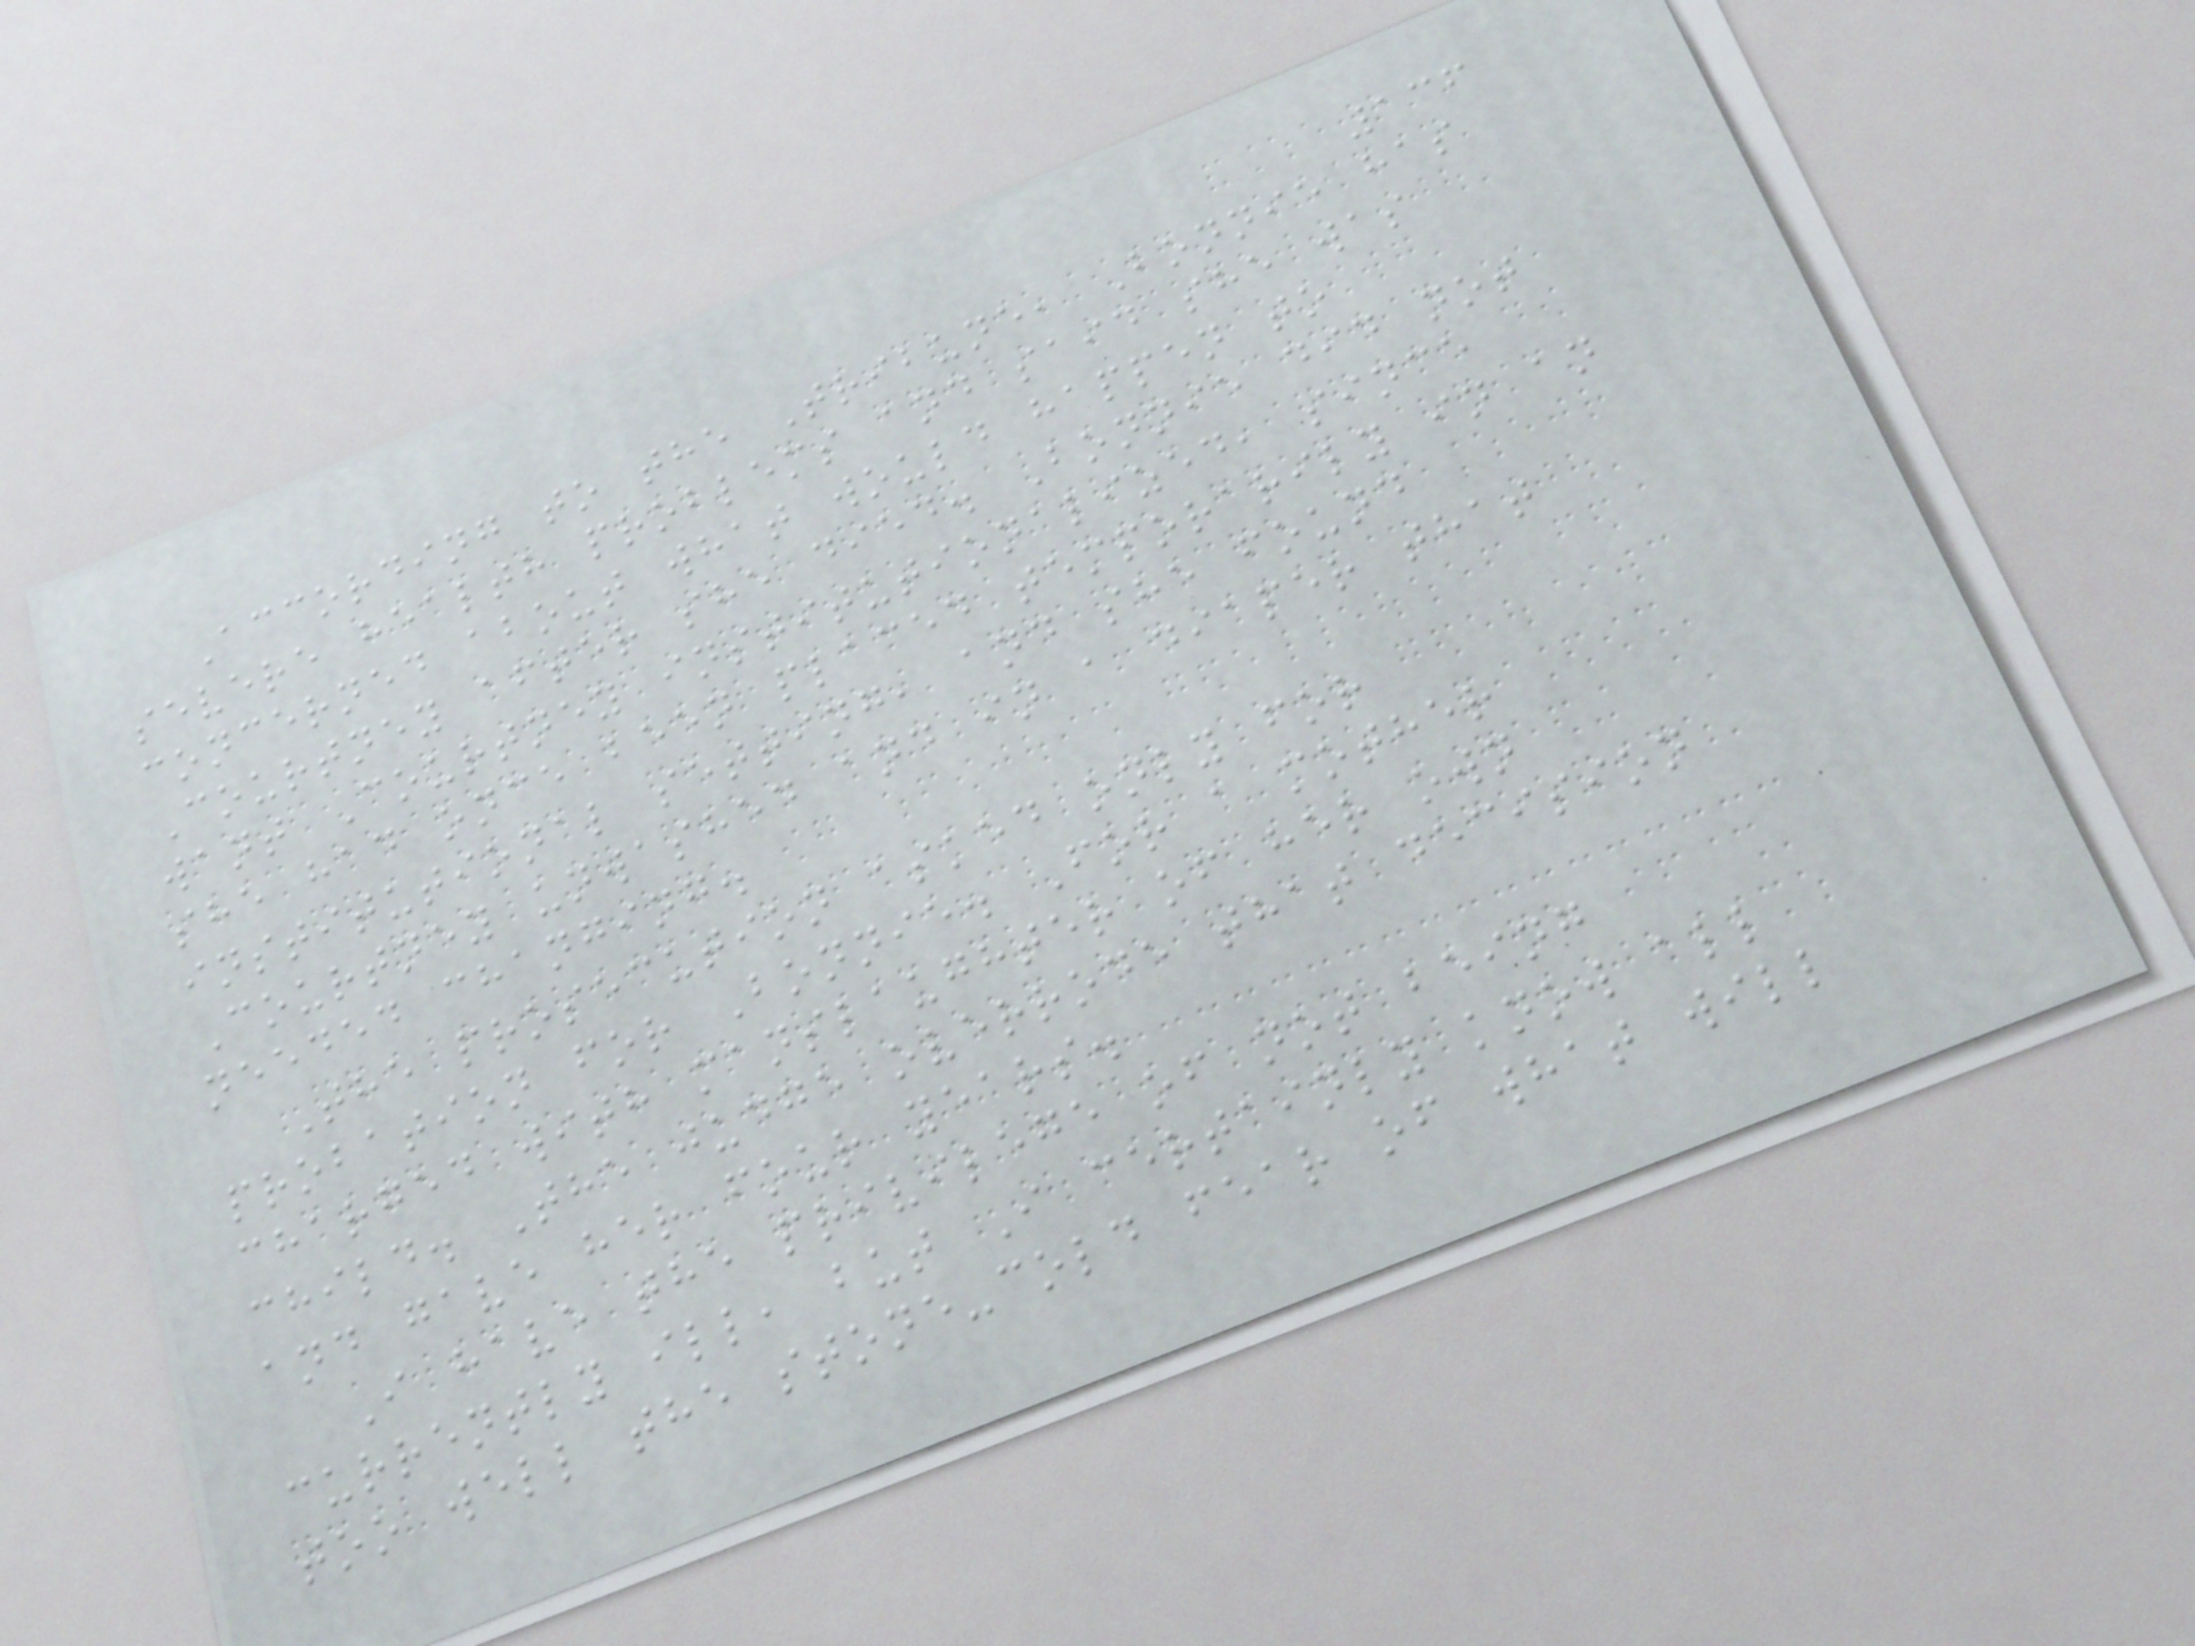136
According to the Tribune, Bonnie has
severe health problems and said she was
concerned about what would happen to
Courtney after she died. Bonnie did not
want Courtney institutionalized, since
she had once been placed temporarily in an
institutional setting, and she found
Courtney unwashed and in a diaper that
needed changing.
The prosecution asked only for
probation for Bonnie. For a mother
charged with manslaughter of her own
child. The judge overrode that decision
and gave her four years.
I have the privilege of not being
currently ill, but I certainly know all
too well the stone-cold fear of what will
